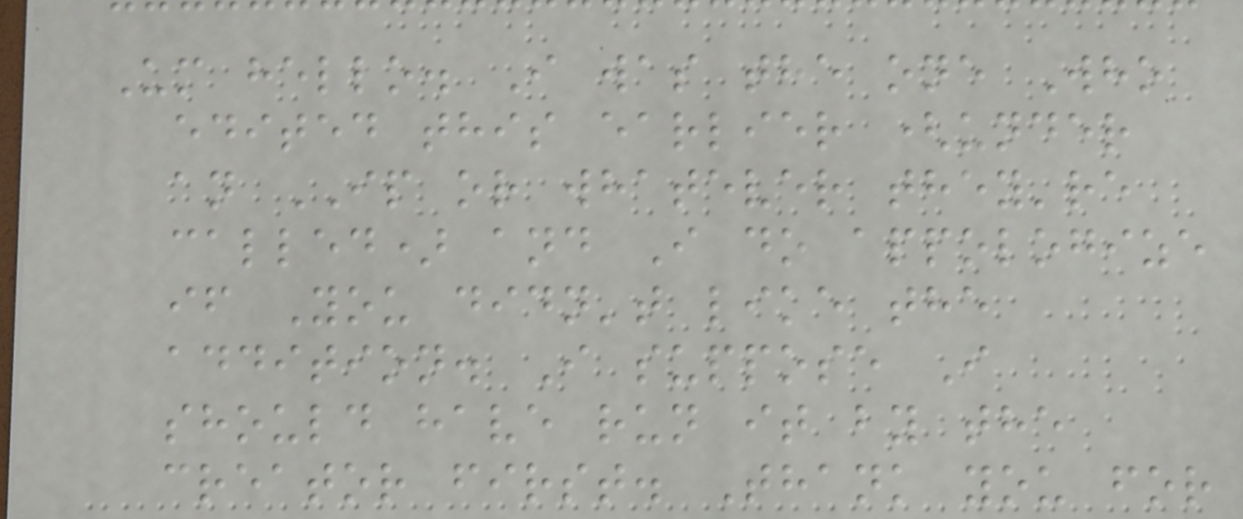Um hello. I was the one Who
edited this earlier (under
an IP or whatever they're
called) and I do appologize
if You didn't like the
addition. I suppose I
should have run it by the
creator first. Thank you for
